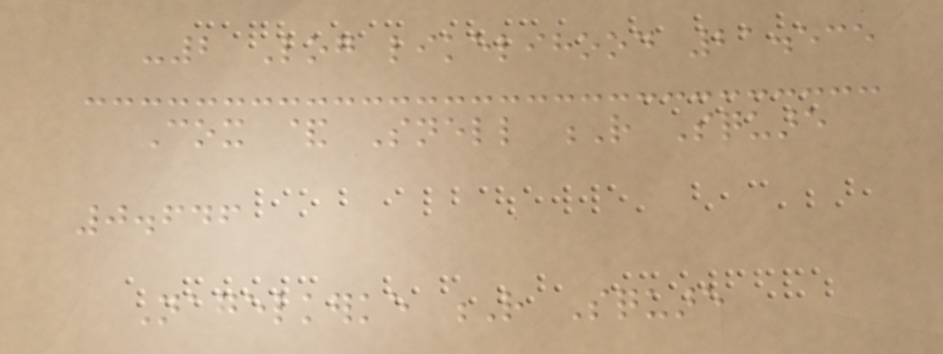-2 Log likelihood 21.535
Cox & Snell R Square
0.646
Nagelkerke R Square
